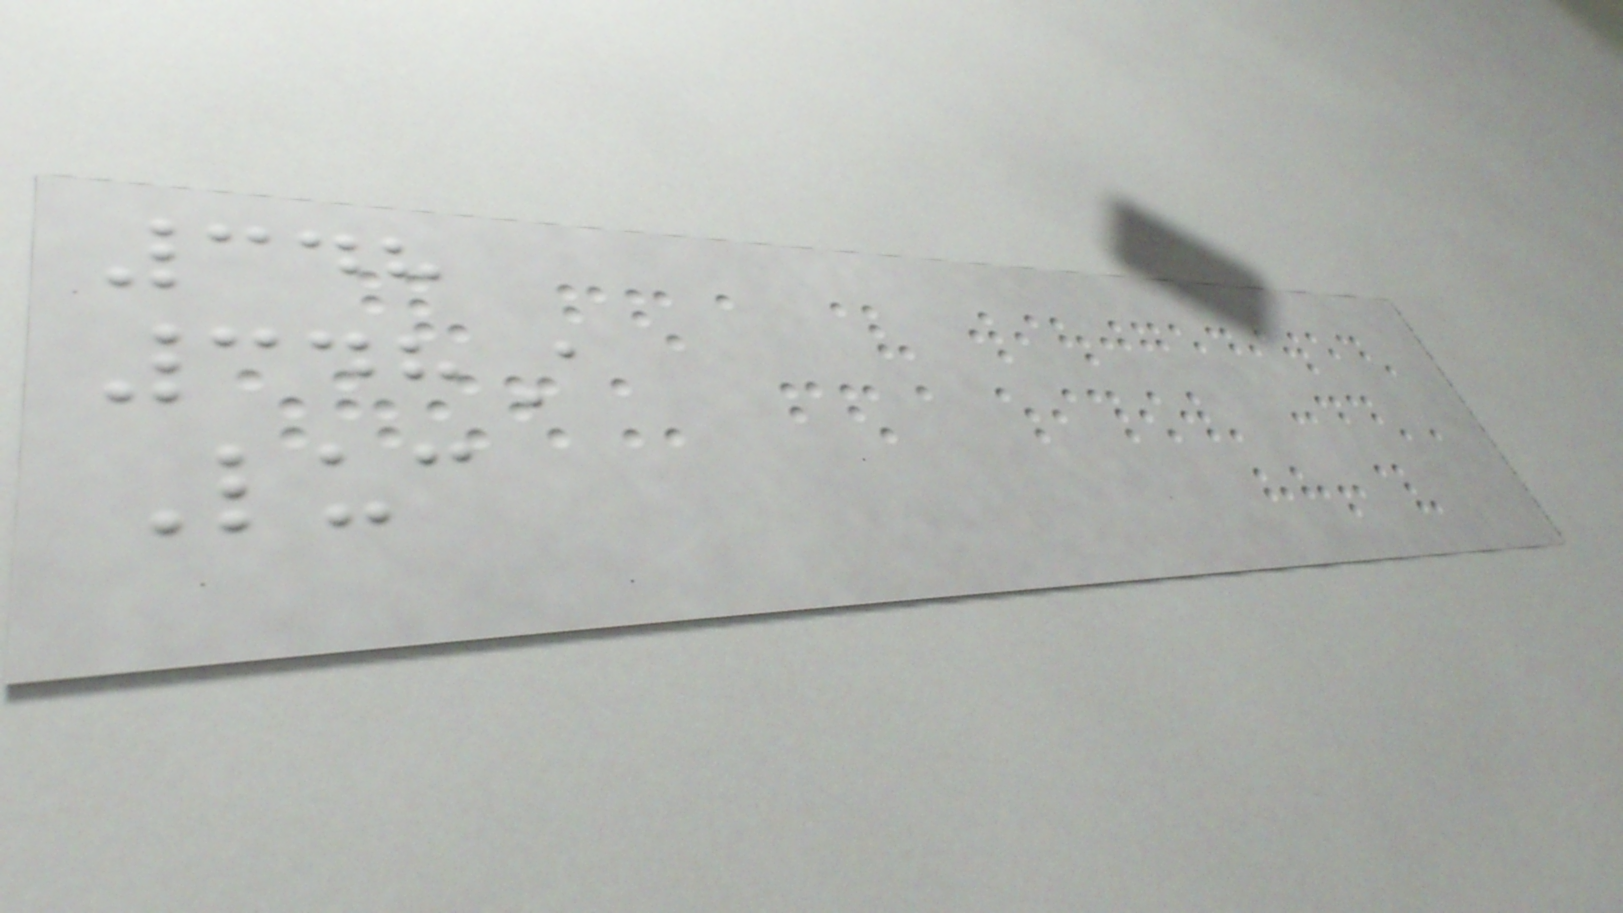348
348A
Luc
